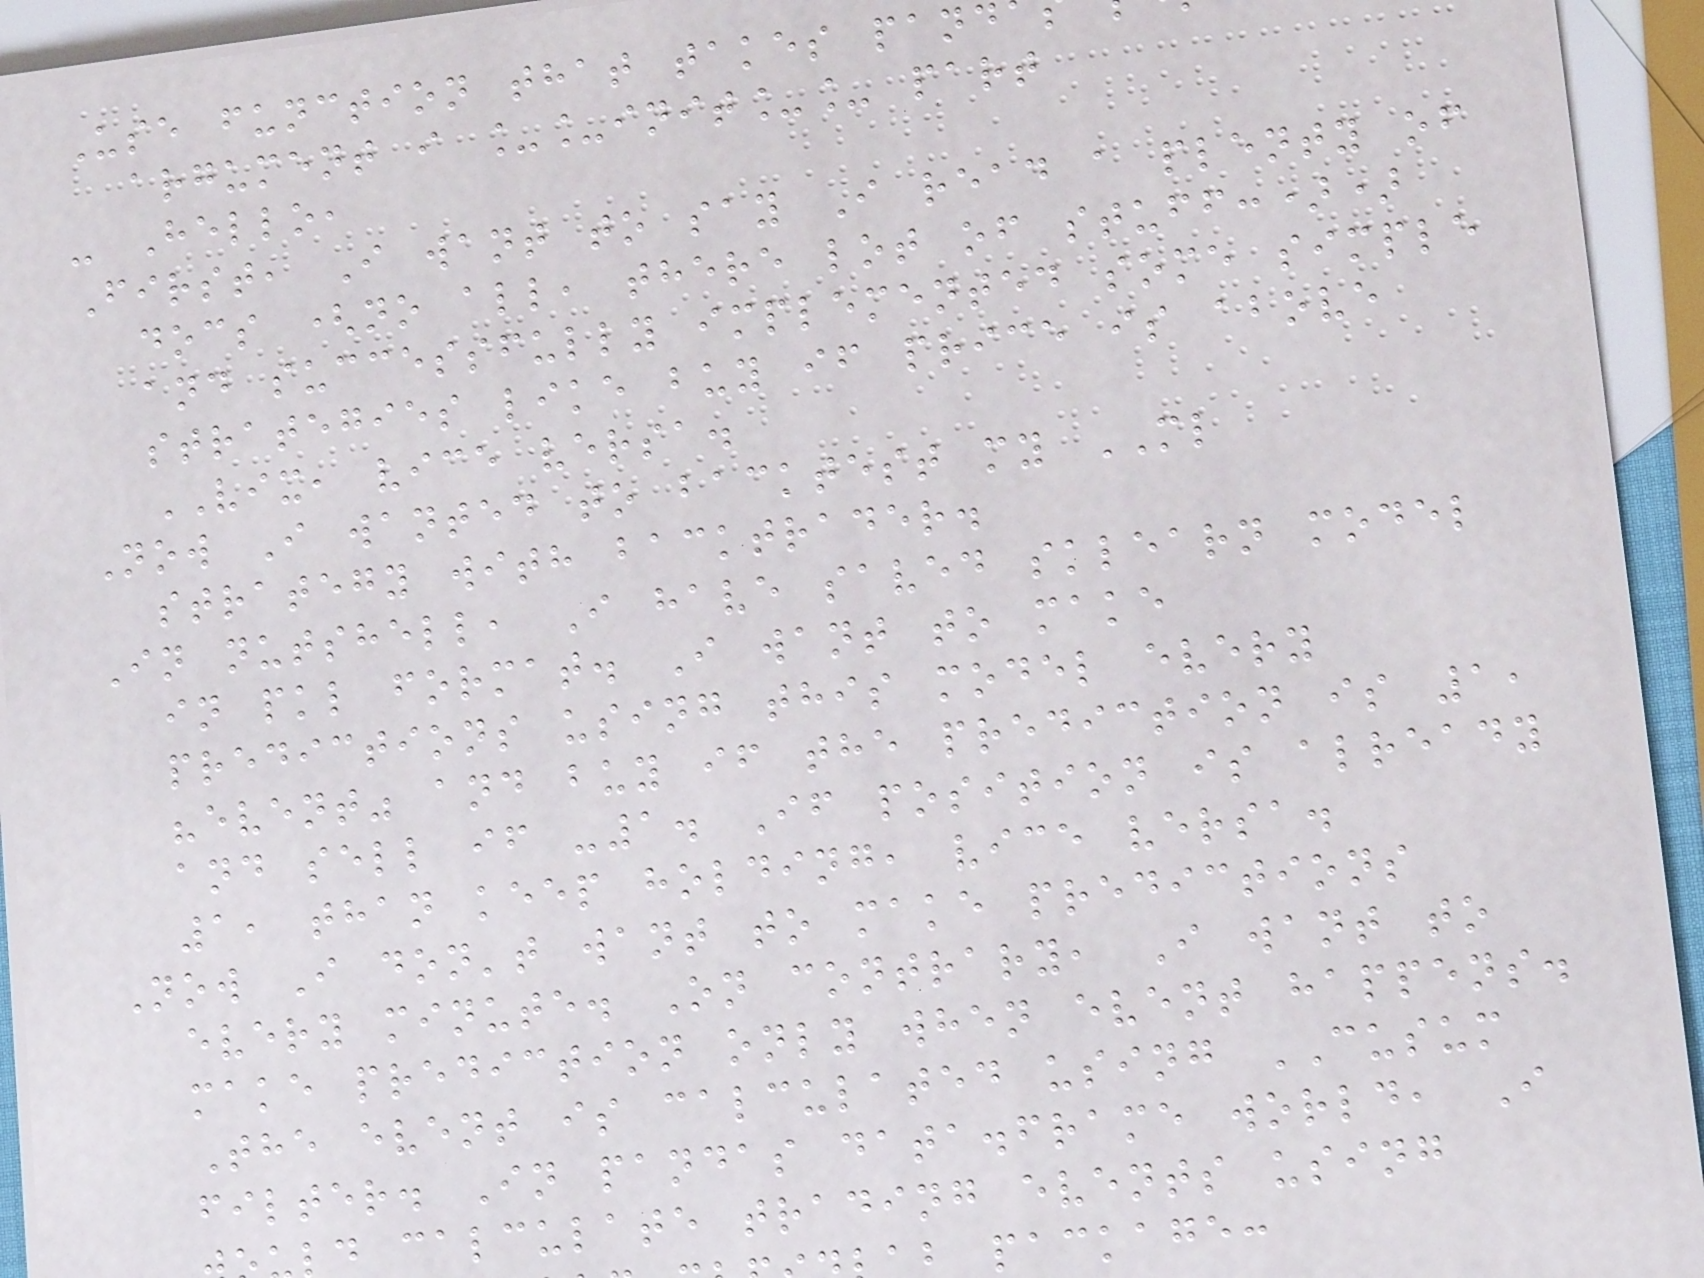Use function that takes pand
argument i __init__ part
- Hello,
First, I want to say I read a plenty of
docs (no all, there lot of stuff:))
and successfully implemented some simple
strategies like buy if price is above
VIX, vice versa.
Now I wanted to backtest my ML
strategy with backtrader.
In nutshell, I have saved sklearn model
in pkl format. I want to make
predictions using this model every
"event" and buy if the prediction is 1,
and sell if -1. If position is already
1, than keep holding, vice versa.
Now I don't want to make predictions
every minute. On contrary, I want to
make prediction only when event happens.
The event is calculated using CUSUM
filter. In pandas data.frame world, I
d calculate trading events using
package:
